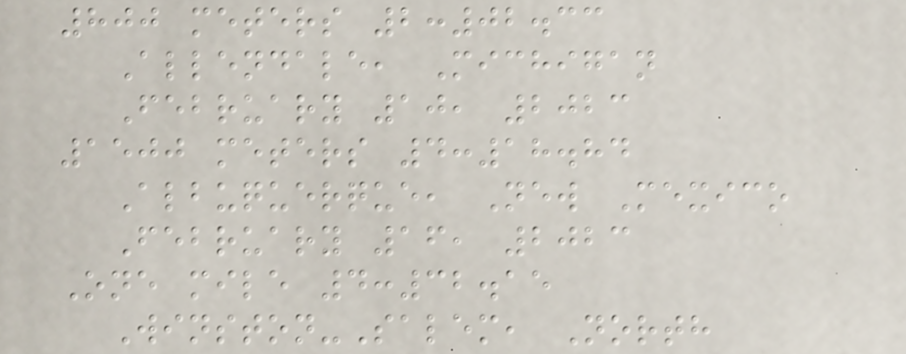800 meters 2:02.33
Allendale, Michigan
February 10, 2023
1500 meters 4:18.84
Albuquerque, New Mexico
February 16, 2023
One mile 4:32.15
Winston-Salem, North
